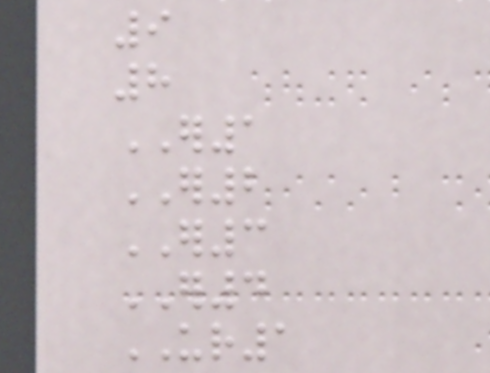9
8
ER1
ER2
ER3
ER4
UR1
